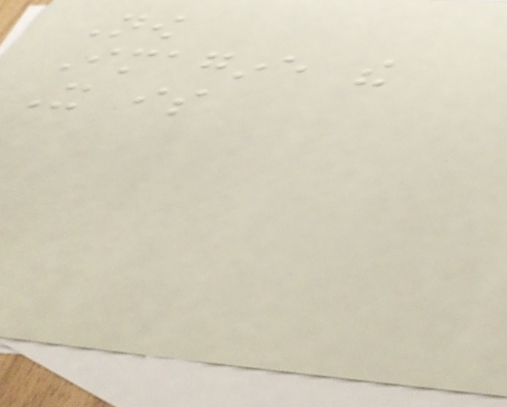Now
Imagine the
It is
